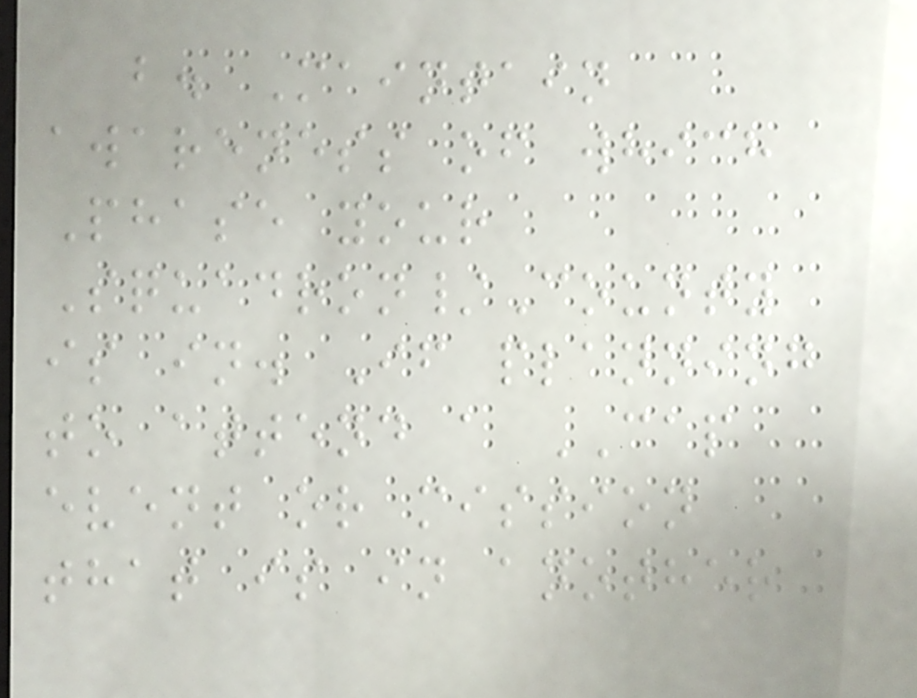b. Maintain
awareness of which
Phase your
Squadron/County
is in. If planning
to attend a CAP
event or mission
that is in another
